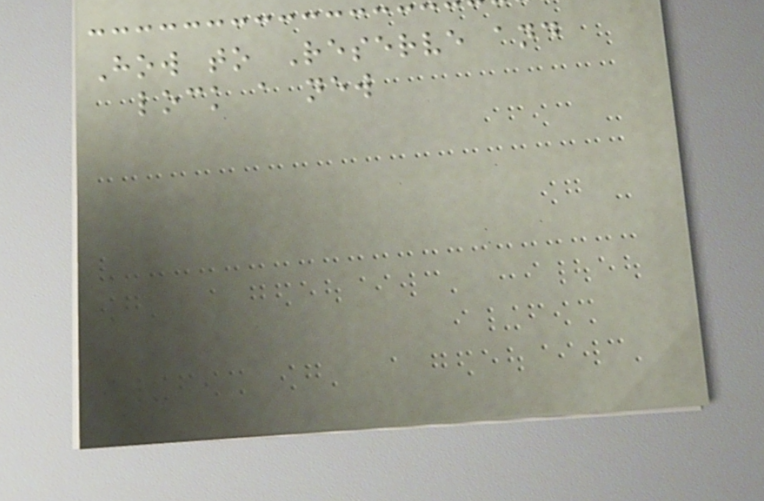How to Reserve and
lock a new
